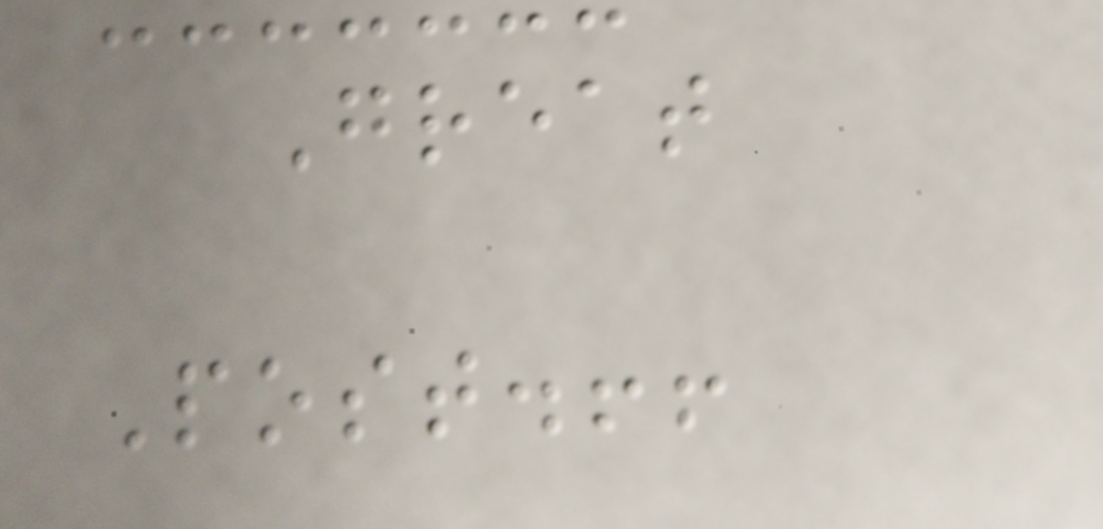Great
Post.!!
